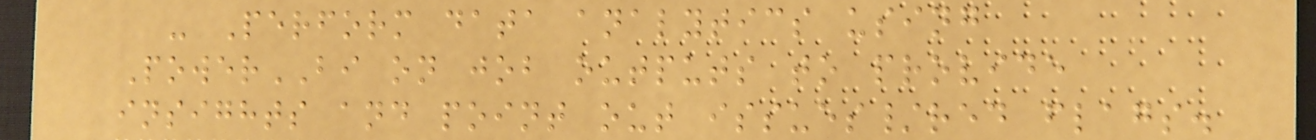- Perform data analytics using
PowerBI on job outputs to provide
insights and point out issues/red flags.
